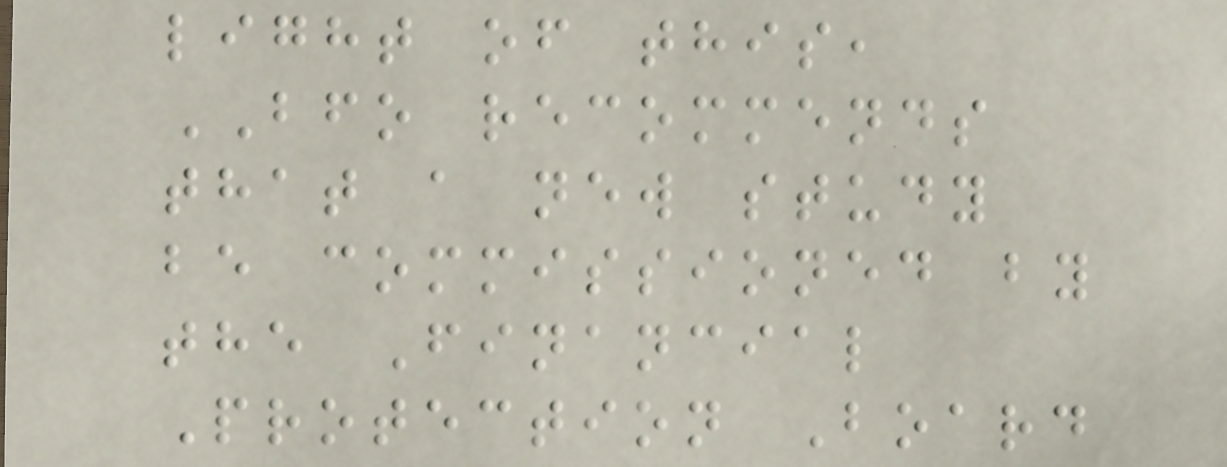light of this,
BFO recommends
that a new study
be commissioned by
the Financial
Protection Board
